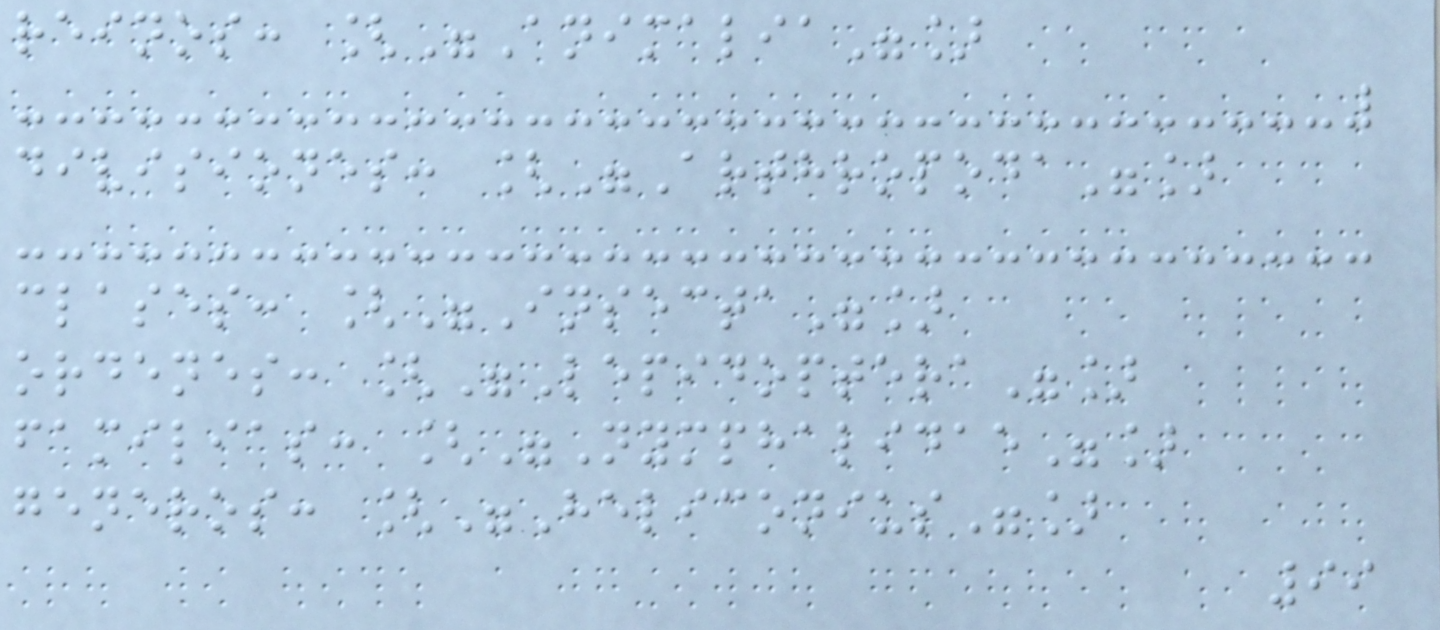reinos: ["Animalia"]
divisiones: ["Arthropoda"]
clases: ["Insecta"]
ordenes: ["Lepidoptera"]
familias: ["Nymphalidae"]
generos: ["Heliconius"]
99
